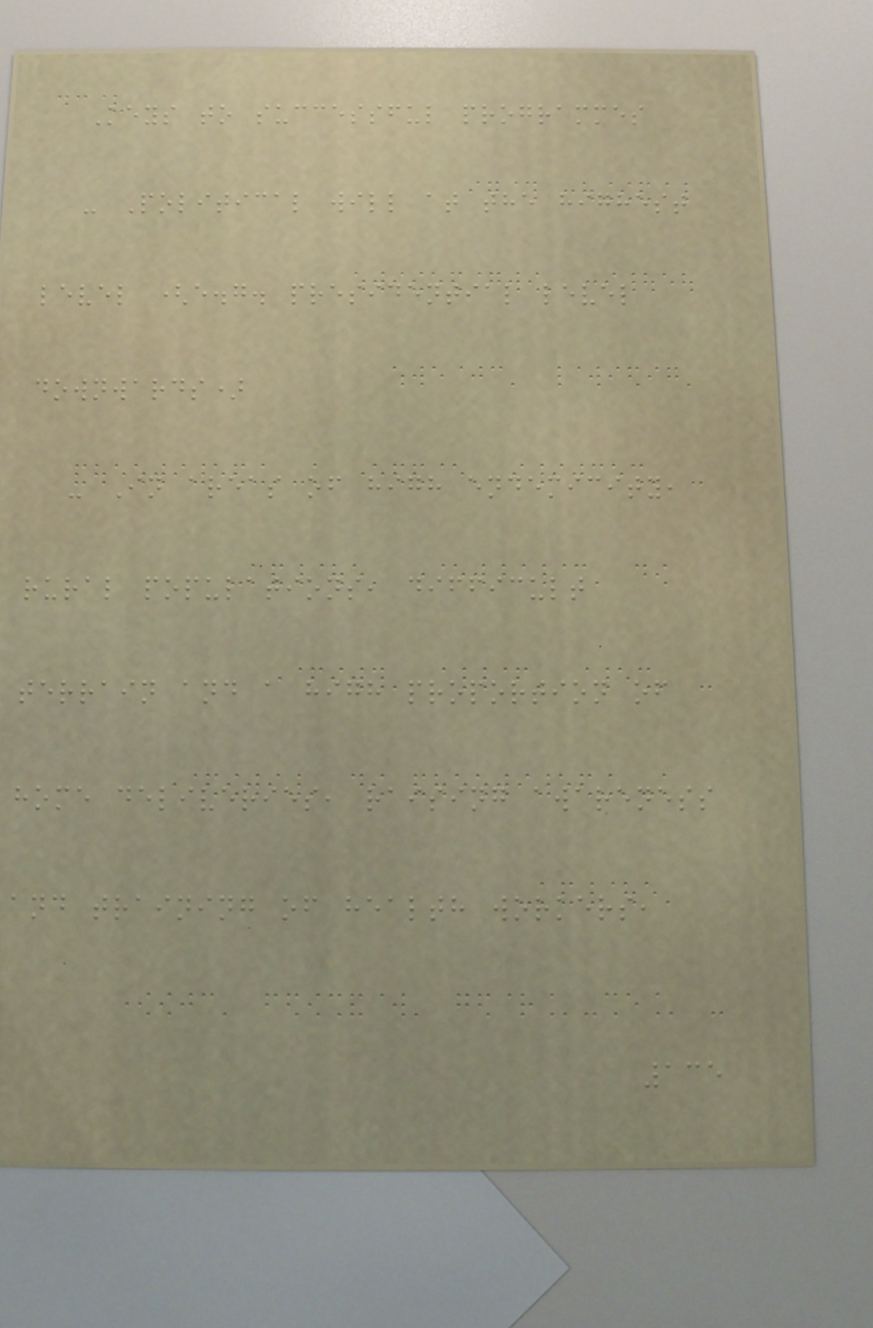Keys to successful programmes
- Political will at the highest
level (e.g. presidential level
downwards)
- In areas of high endemicity,
rural populations, difficult
terrain and a high proportion of
home deliveries, raising awareness
and training of health workers,
135
